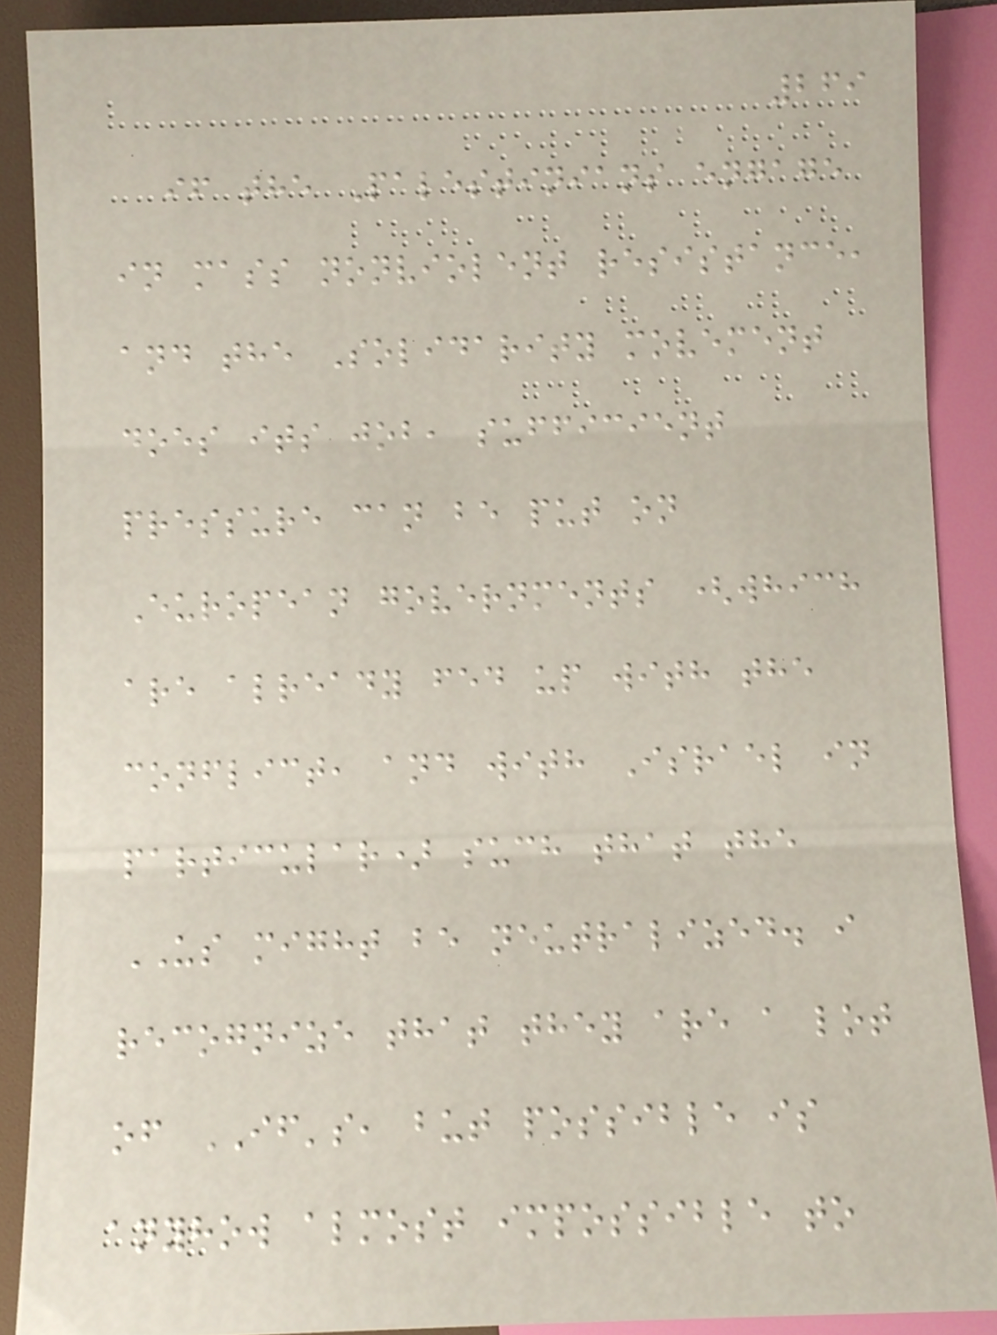269
if the Palestinians engage
in mass nonviolent resistance,
and the Solidarity movement
does its job, sufficient
pressure can be put on
European governments (which
are already fed up with the
conflict, and with Israel in
particular) such that the
US might be neutralized. i
recognize that they are a lot
of IF's, but possible is
anyhow almost impossible to
